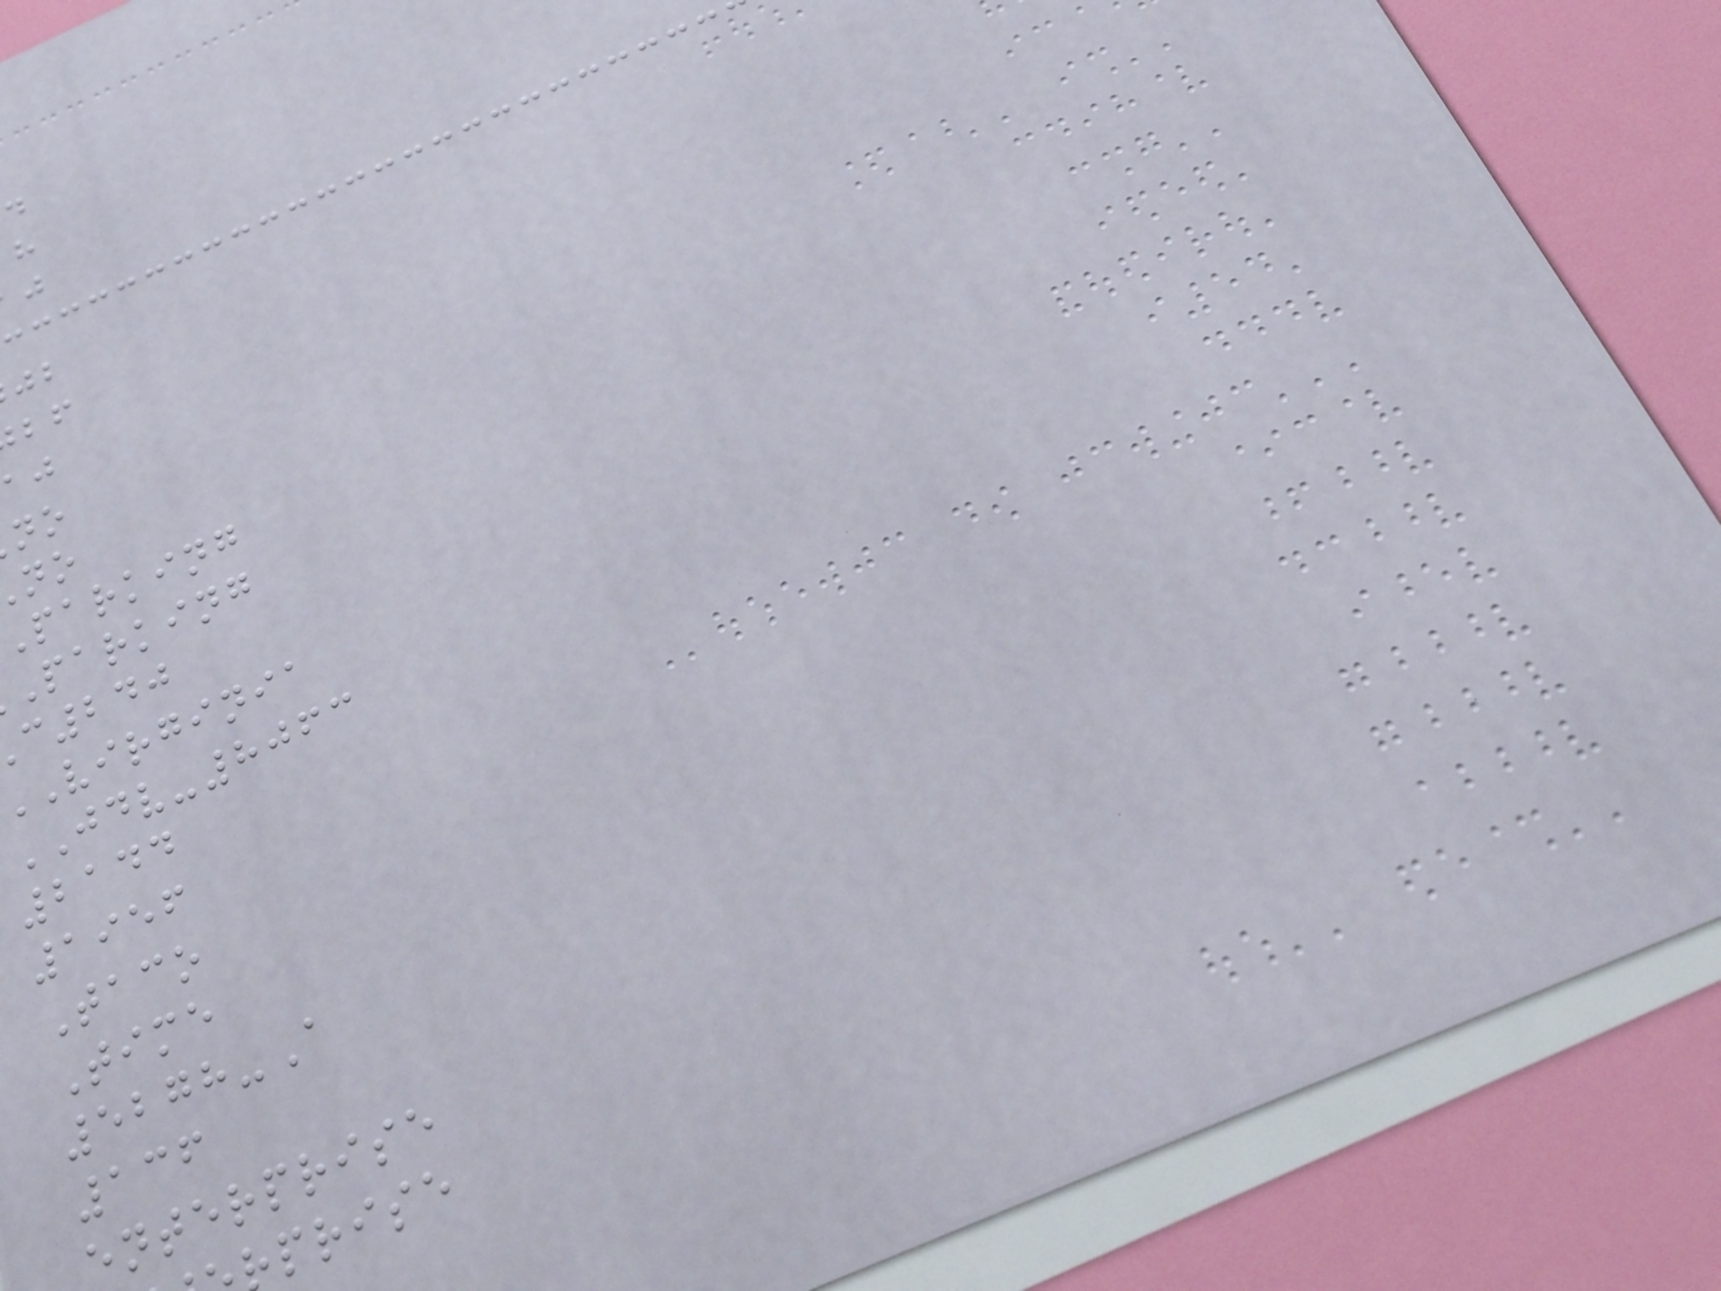parking
parking
c240
virginia
JDV-8063
2144
1956
Taco
Time
5278-A
136
enterprise
prise
